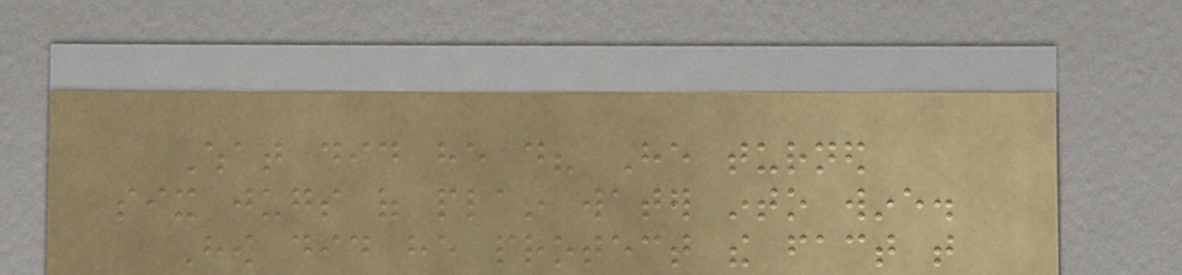What did he do? He turned
six jugs of plain water into wine.
How did he protect the fact that
